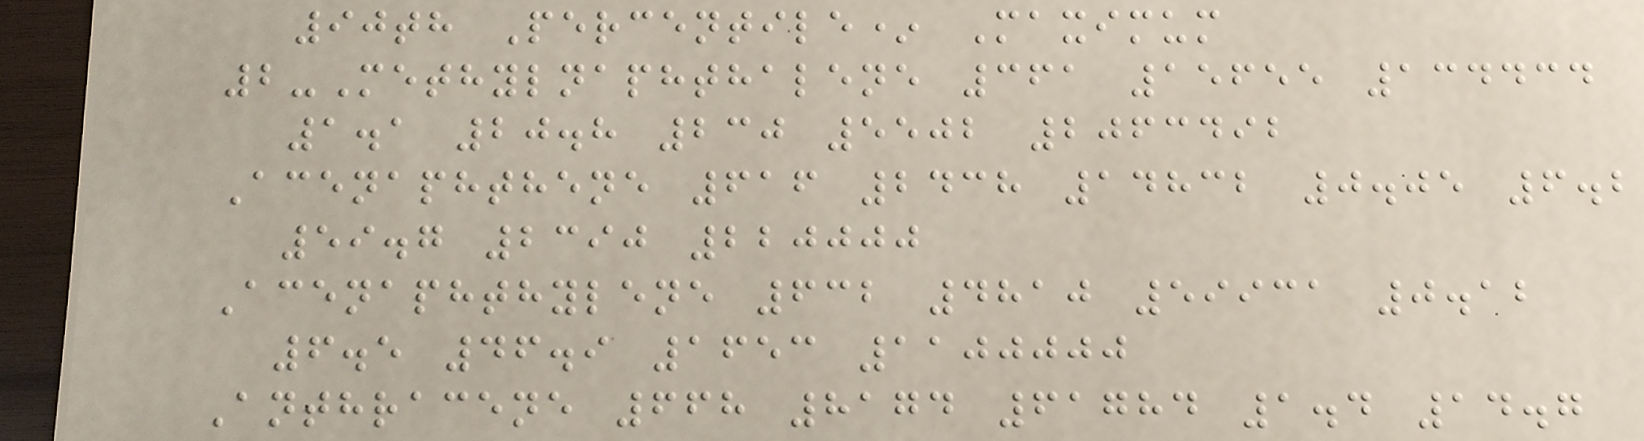90th Percentile* Maximum
2-Methylnaphthalene 361 15655 134434
1.1 20.8 230 5502 2063492
Acenaphthene 616 2438 14832 0.05 6.2
59.7 2390 220000
Acenaphthylene 632 4810 59931 0.12
6.5 46.9 1653 1100000
Anthracene 668 8174 61784 1.4 14.7
